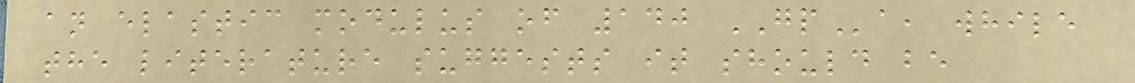an elastic modulus of 140 GPa, while
the literature suggests it should be
